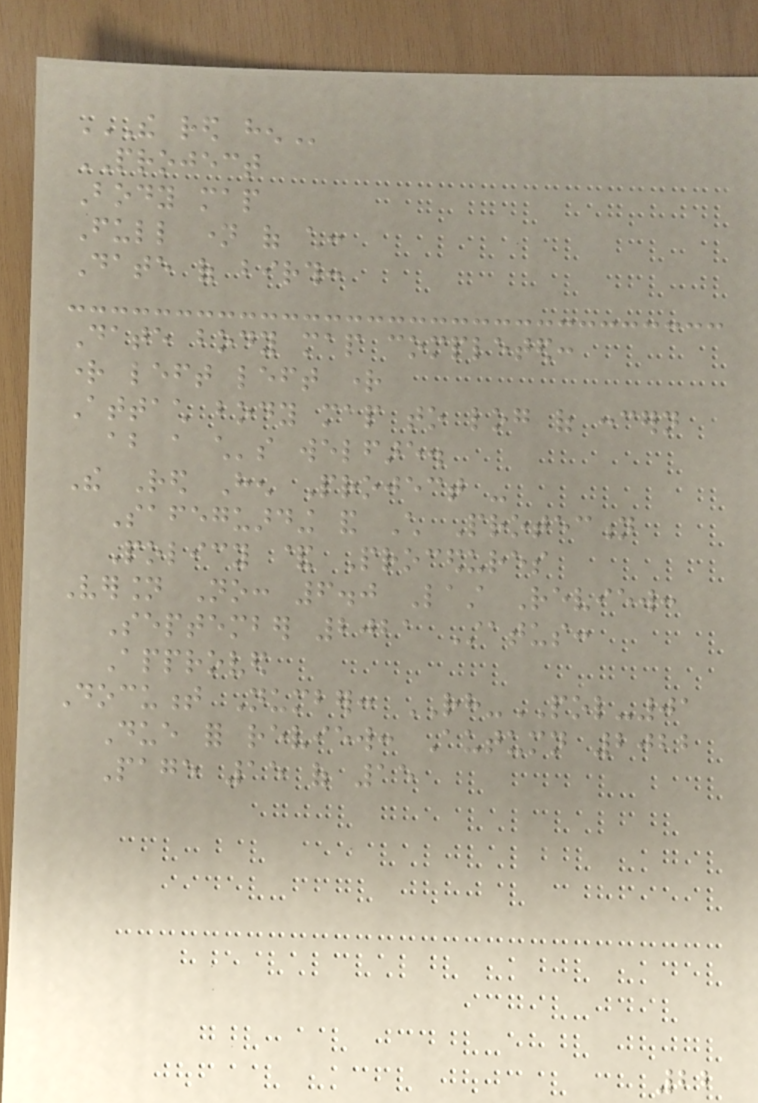THE RED HEN
PROJECT
Body map
Full name of child:
Date of birth:
Date body map completed:
right left left right
Attach body map to log of concern
about a child's welfare.
The Red Hen Project -
Safeguarding and Child Protection
Policy & Procedures
Version No: 6.0 Last Review:
September 2021 Status:
Approved
Document Number: RH-POL-01
Due for review: Autumn 2022
Page 15 of 15
22
